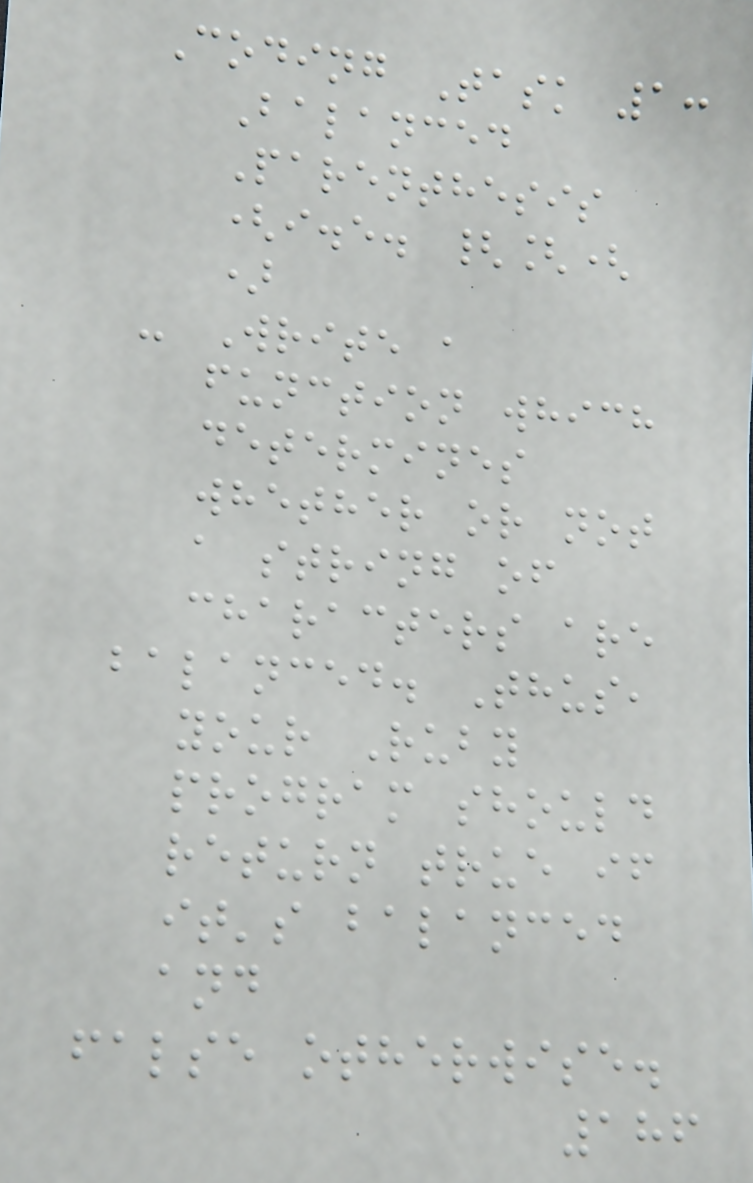Coding Task 1:
Balanced
Parenthesis
(i.e. {[(
)
- Write a
function which
determines
whether or not
a string of
characters are
balanced. Thus,
your Ruby
program should
return true if
it's balanced
and
false otherwise.
186
